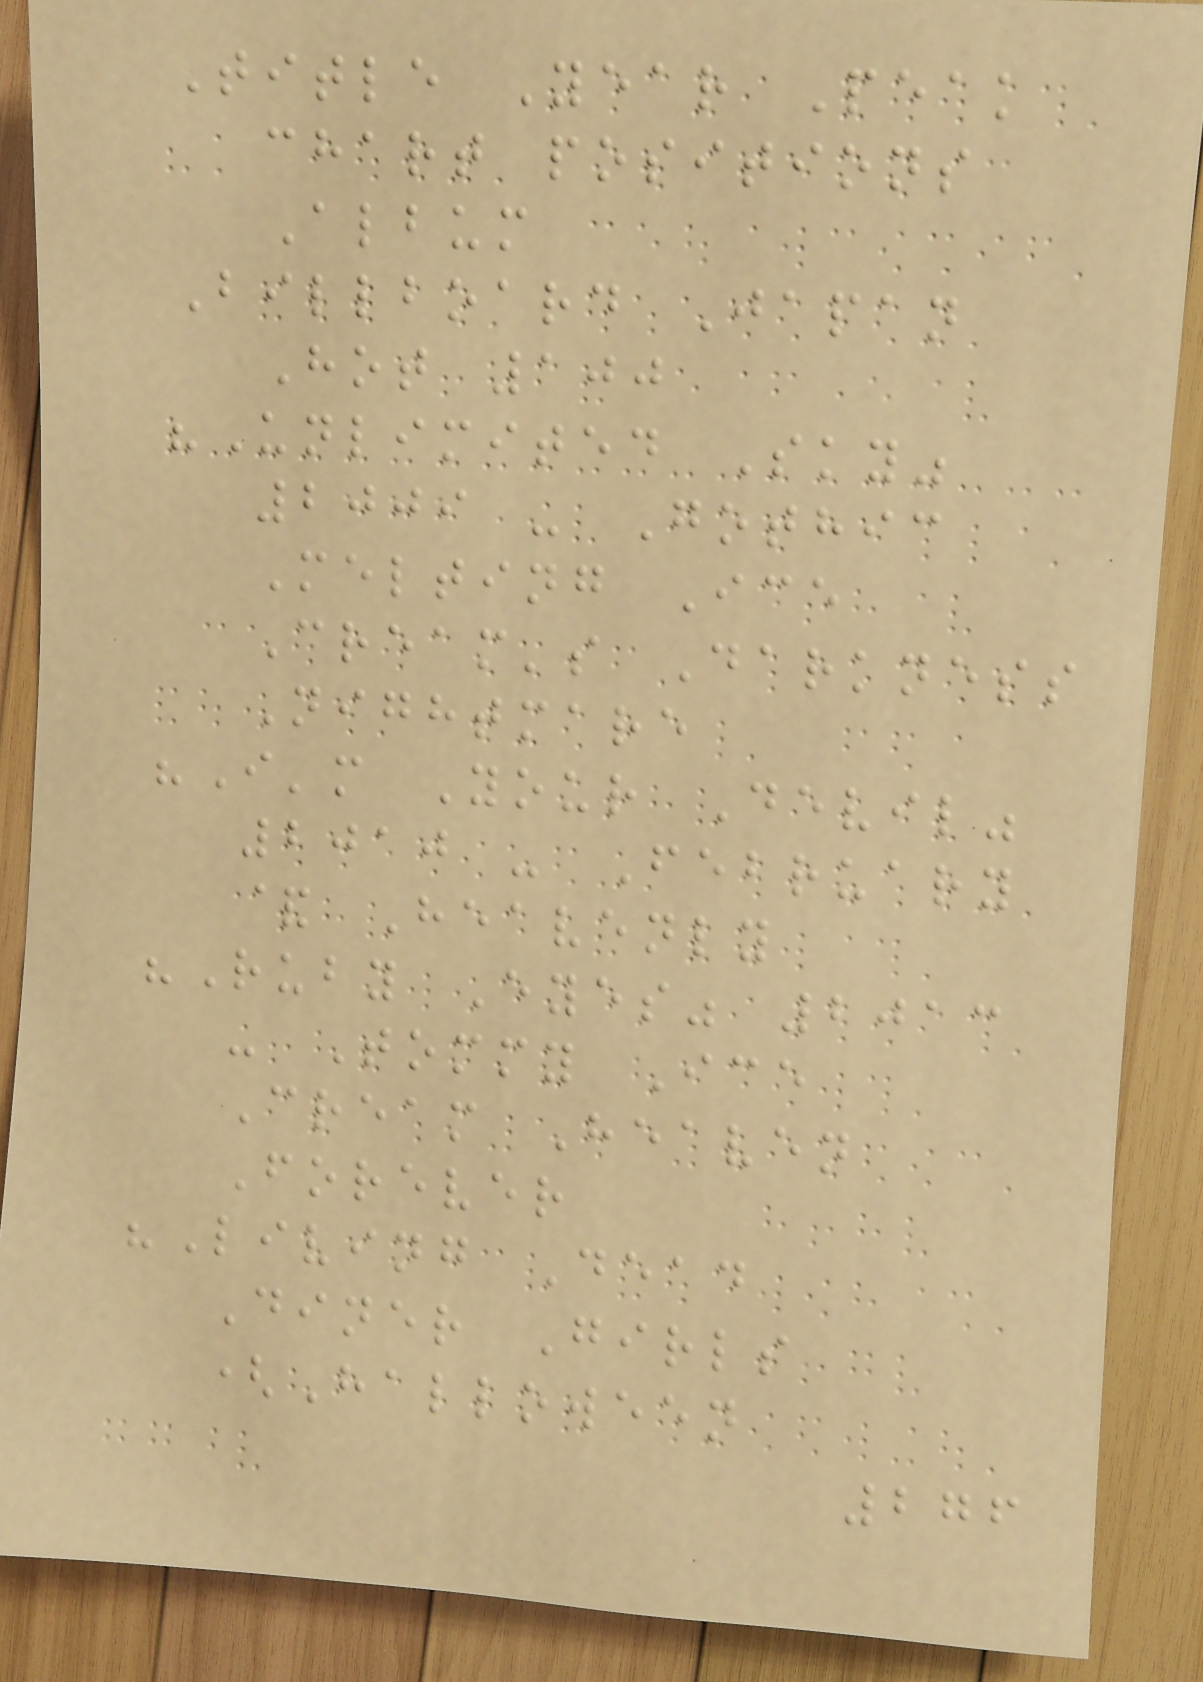Title Year Peak
chart positions
Album
Billboard Japan
Hot 100
"Unlimited Sky"
2009 - Gothic
Melting Ice
Cream's Darkness
Nightmare
"I'm Your Devil"
2010 - February
& Heavenly
"Ruby Eyes" 2013
- Tommy Ice
Cream Heaven
Forever
"Living Dead
Diner Girls
(Halloween
276
